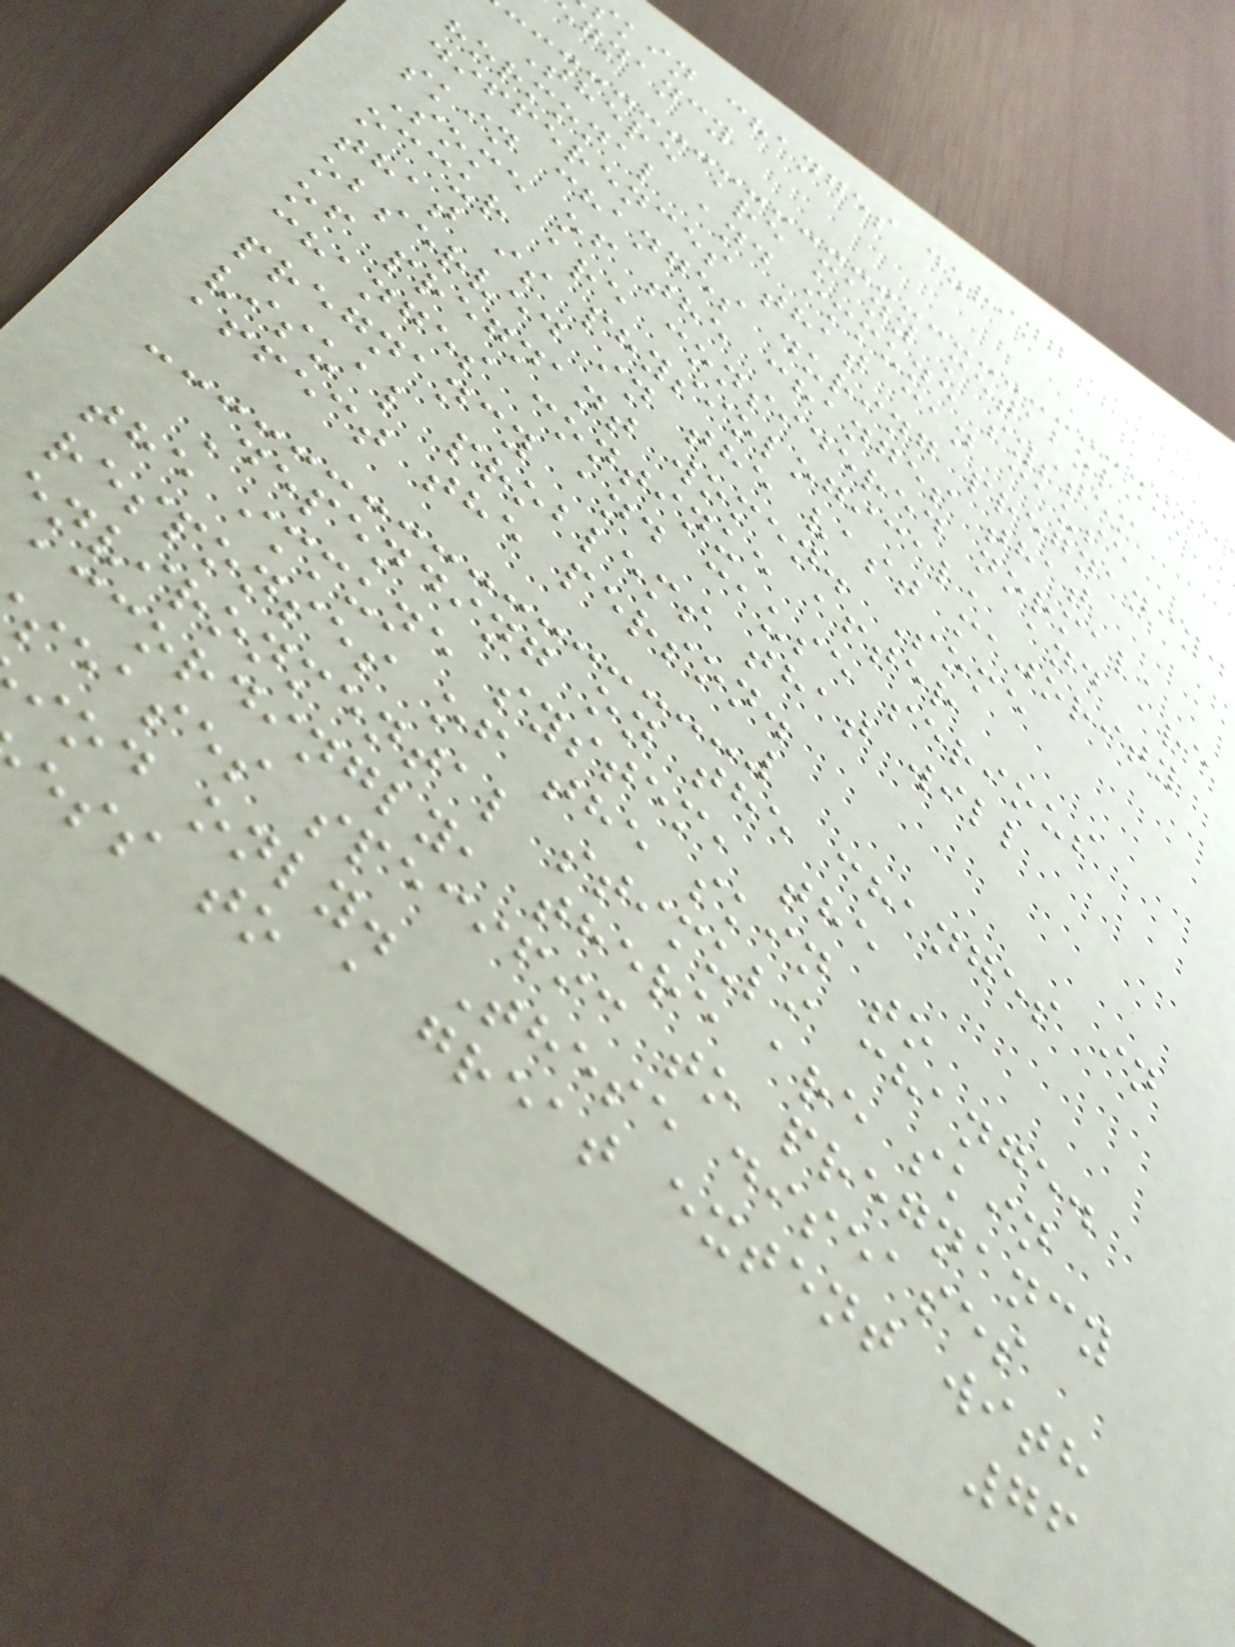kin changes during
gnancy
There are many metabolic,
hormonal and immune system
differences that can cause
skin changes during pregnancy.
Some of the changes that
occur are considered normal,
that is physiological, and are
observed in the vast majority
of pregnant women. Some
changes continue after
pregnancy and cause serious
visual problems that will
affect the person.
Depending on the changes in
the immune system, the
responses of the skin to
environmental stimuli change.
accordingly, there are skin
seases specific to pregnancy
iod only. These diseases
ess to a great extent with
76
